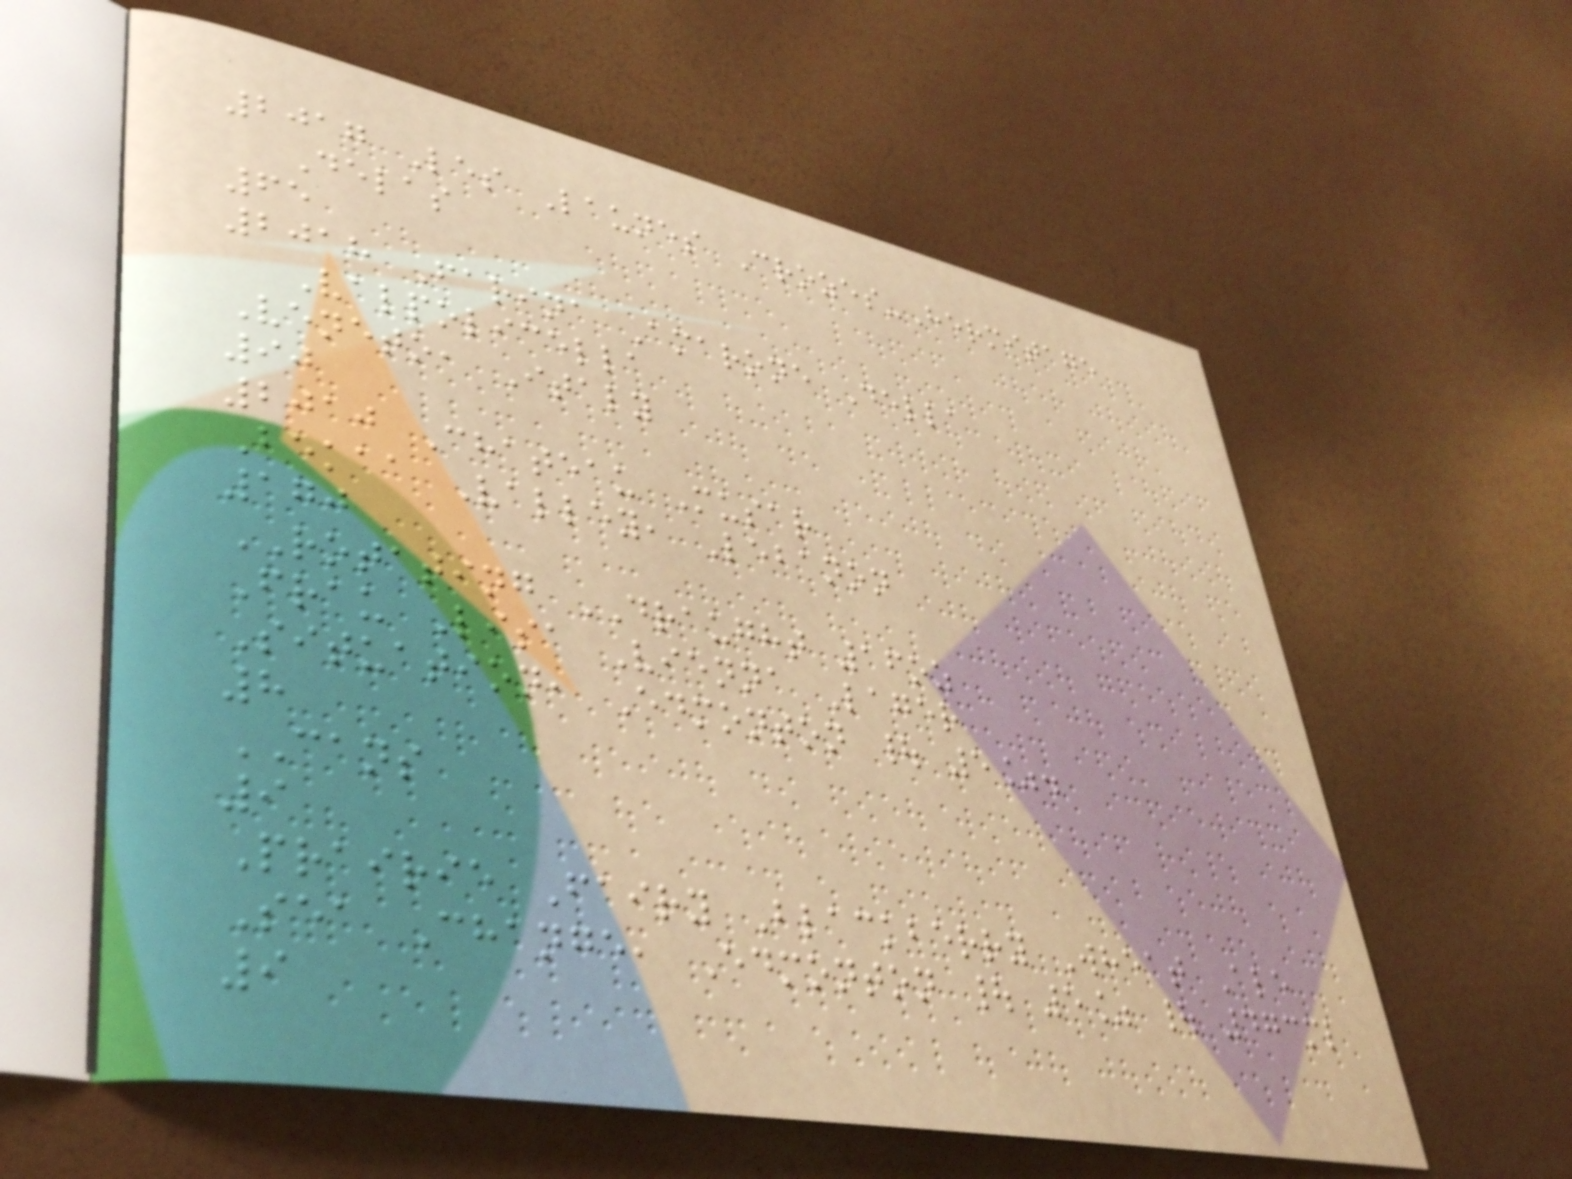2017 Les Launes Crozes-Hermitage
Delas
65
2018 Farina Amarone Della
Valpolicella
Veneto, Italy
90
2010 Chateau Musar
Bekaa Valley, Lebanon
170
ROTATING DRAUGHT 16oz
Frau Lisa Vienna Lager
Situation, Edmonton | 5%.
8
CANS
9
Prairie Fairy Blackberry Wheat Ale
Sea Change, Edmonton | 5% | 473ml
9
